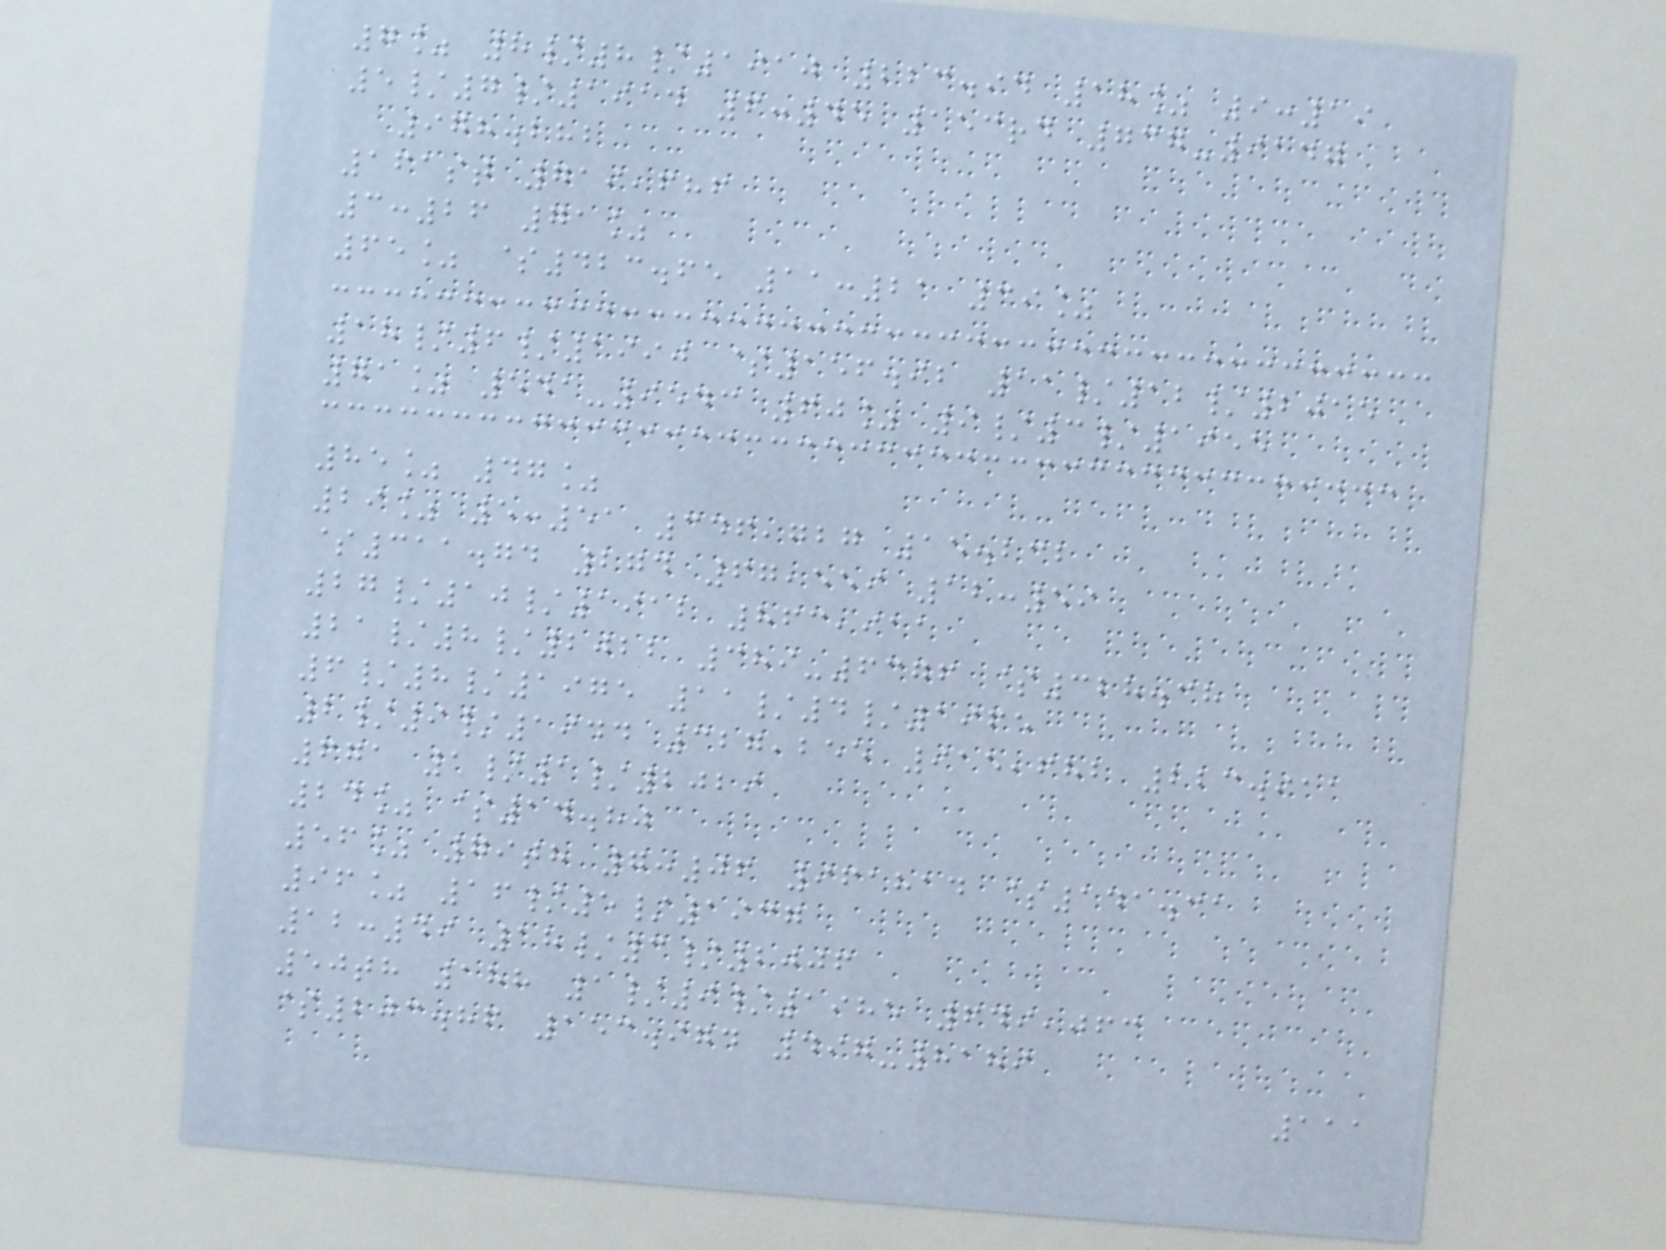7% 8/8/1910 223.94 18% 9:19
5/7/1914 6:45 153rd 737-9147
978.282
161st 719,686
3:26 71%
65% $423.65 11:21 39%
18/6/1990 $156.92 11/12/2015
71% 541-9543 60% 9/3/1955
85% 47%
29% 5:51 346,727 15.232
$311.74 274 67,559 12:59
27/10/1912 863,911
21/8/2022 389-6376 $328.38
6/8/1975 11/4/1965
2/9/1944 327,255 915,682 223.911
671 1/1/2029
24% $14.80
56% 79th 7:06 961814 $141.31
96% 16/5/1937
12:49 18/3/2006
50th 188 1/9/1985 649,063
$203.86 153.974 497-8189
111
